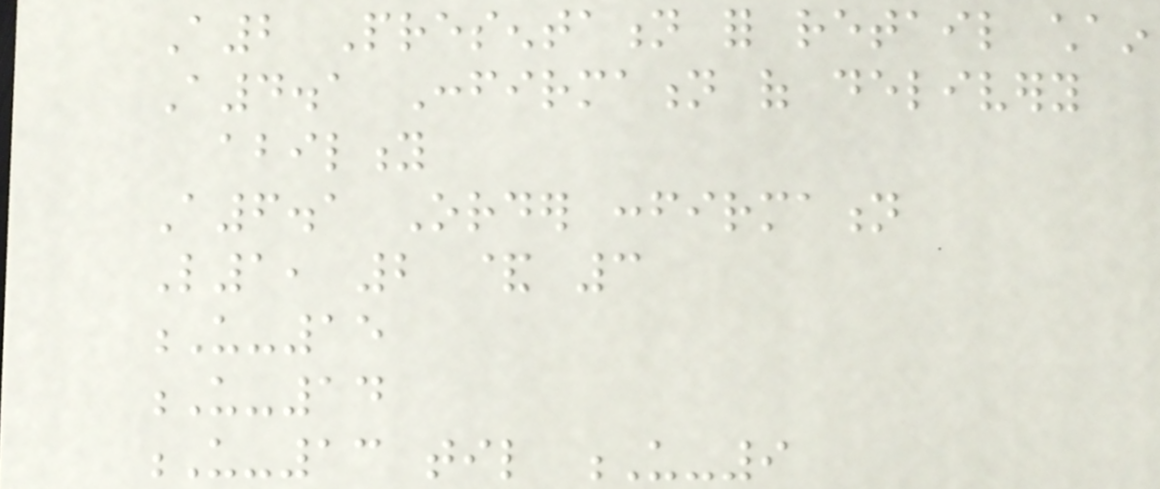A2 Presentation for retail chain
A4.1 Confirmation of delivery
ability
A6.1 Order confirmation
L1, 2 & 3
U-15
U-14
U-13 til U-9
